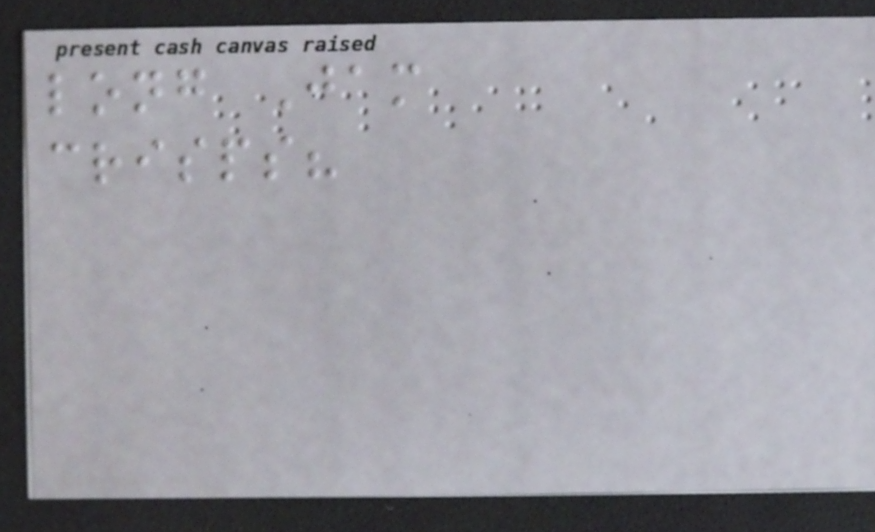long Jam
crisps?
